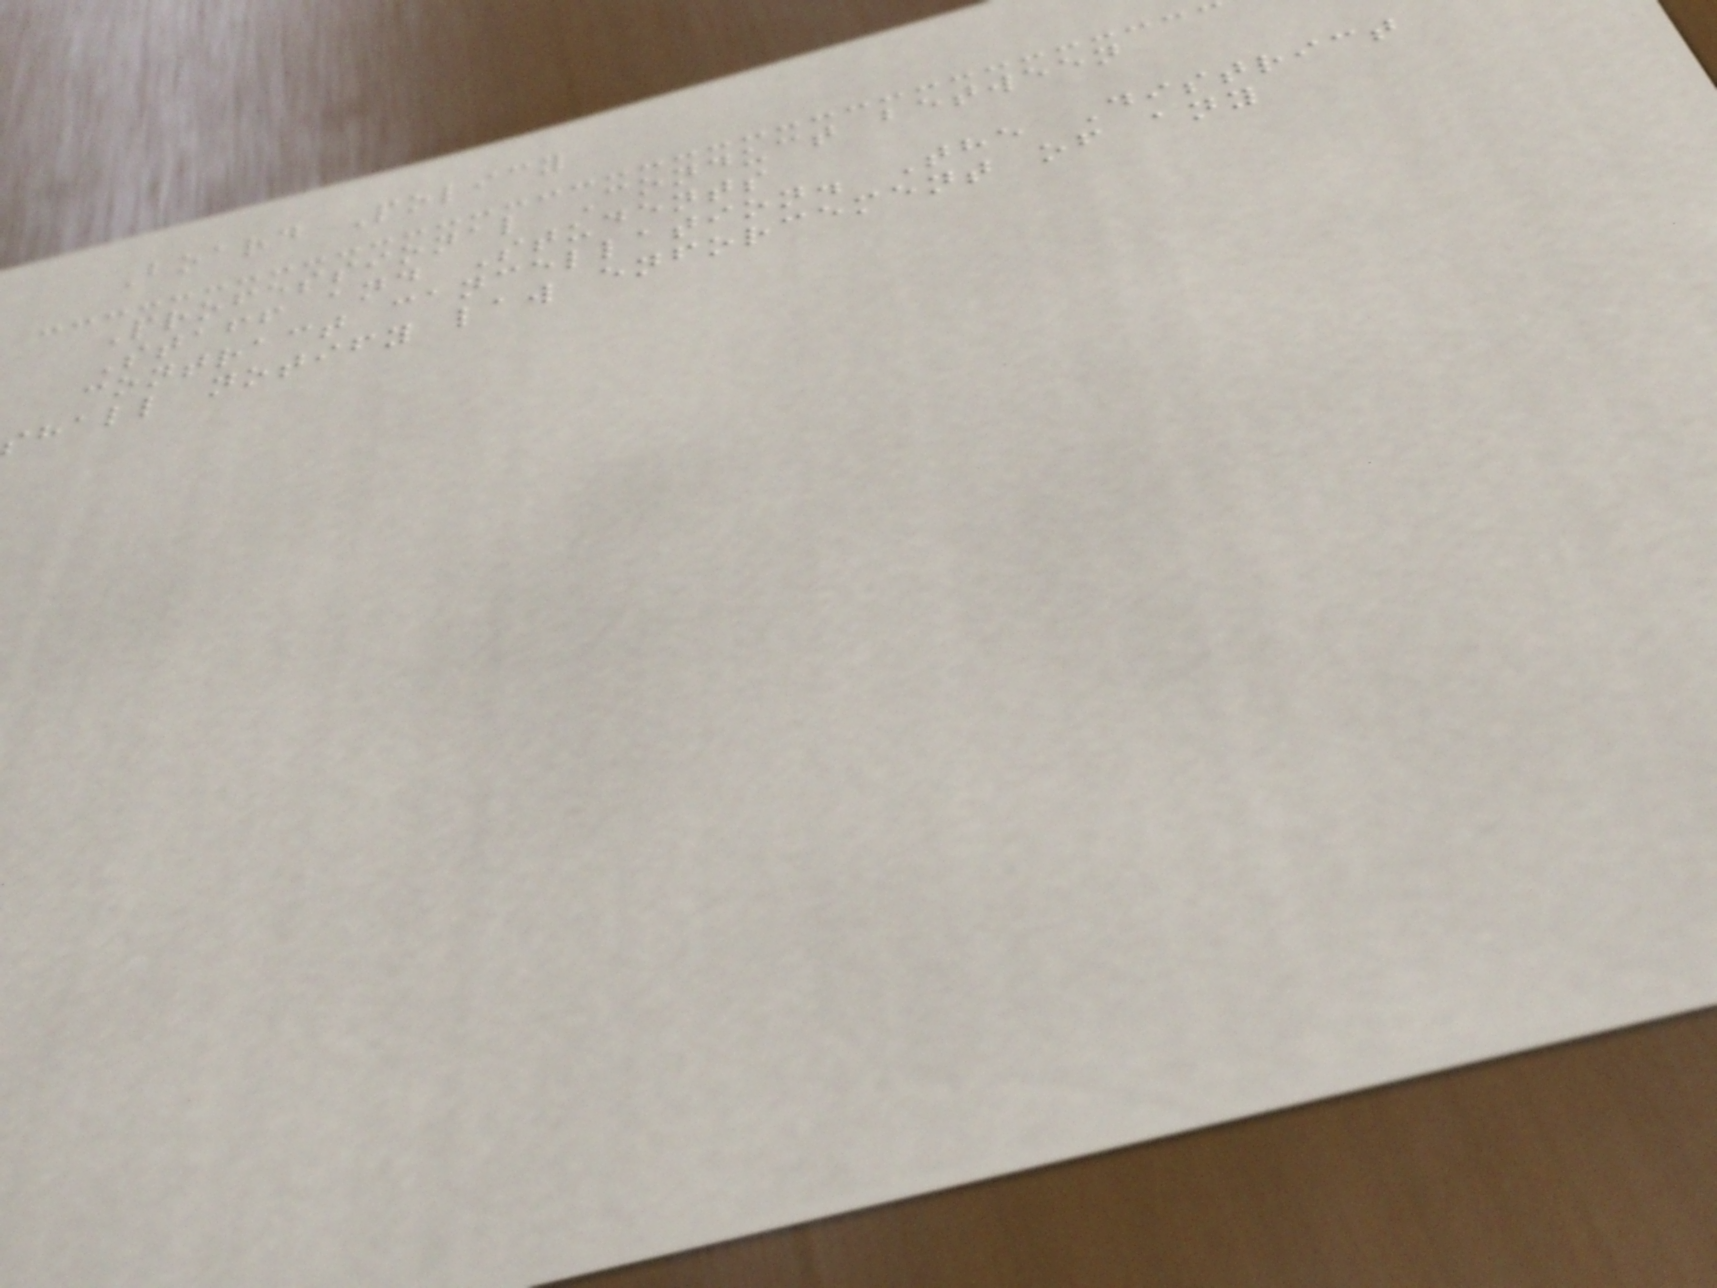Board Policy
Professional Conduct between
Staff and Students
contract cancellation. The District
hall notify law enforcement of any
